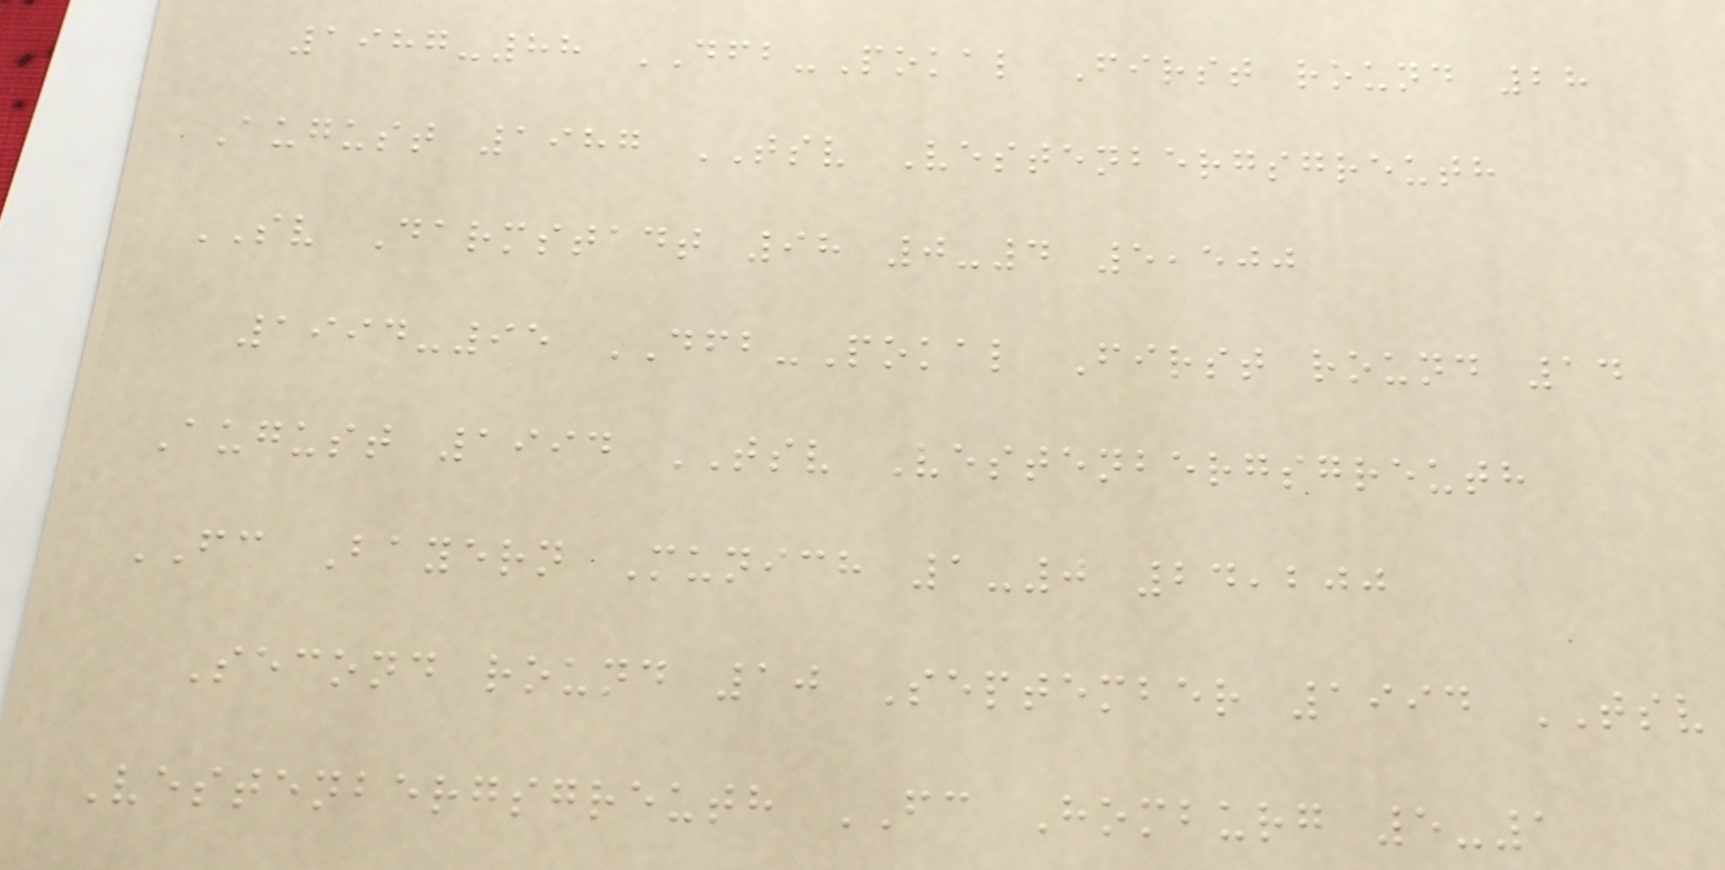1987-88 DFB-Pokal First round 28
August 1987 TSV Vestenbergsgreuth
SV Darmstadt 98 0-4 5,500
1994-95 DFB-Pokal First round 14
August 1994 TSV Vestenbergsgreuth
FC Bayern Munich 1-0 24,200
Second round 10 September 1994 TSV
Vestenbergsgreuth FC Homburg 5-1
